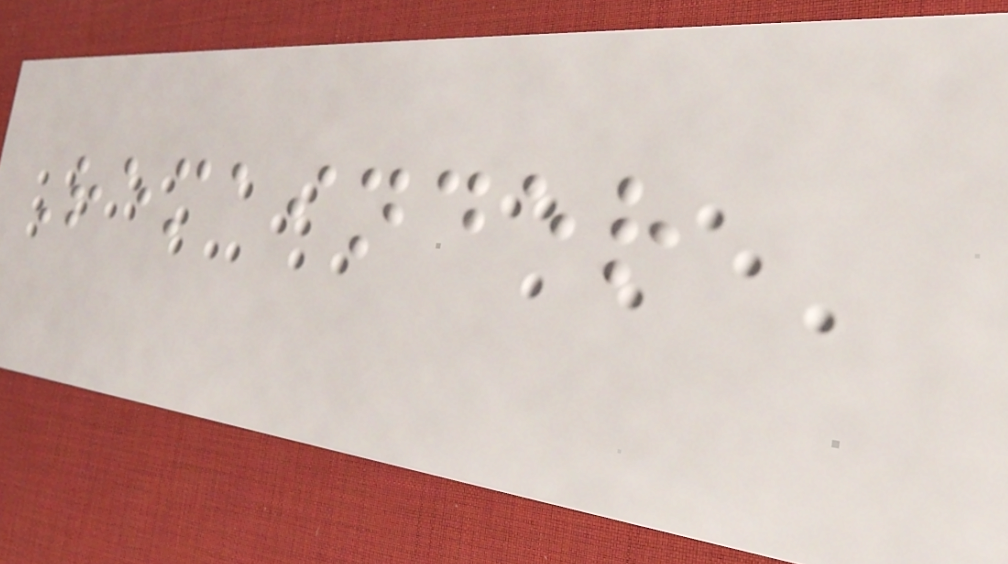Remainder
